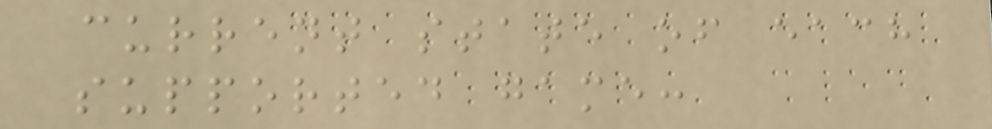current state of each
supported game:
